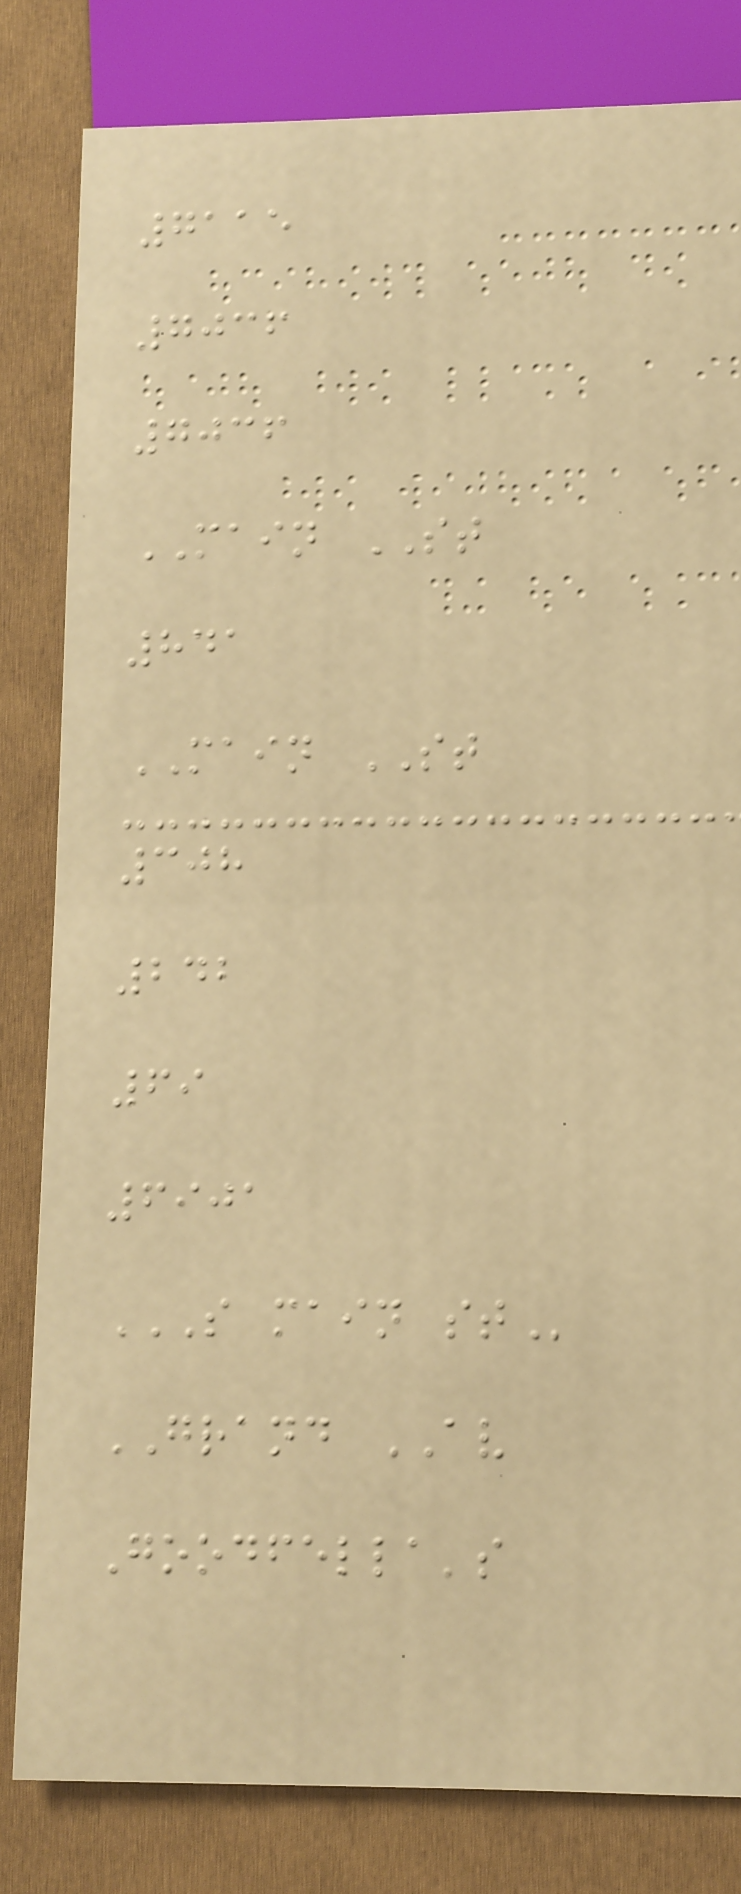7115
7036
7036
MAIN ST
841
MAIN ST
308
242
69
6901
S MAIN ST
GRAND AV
Goodfella's
